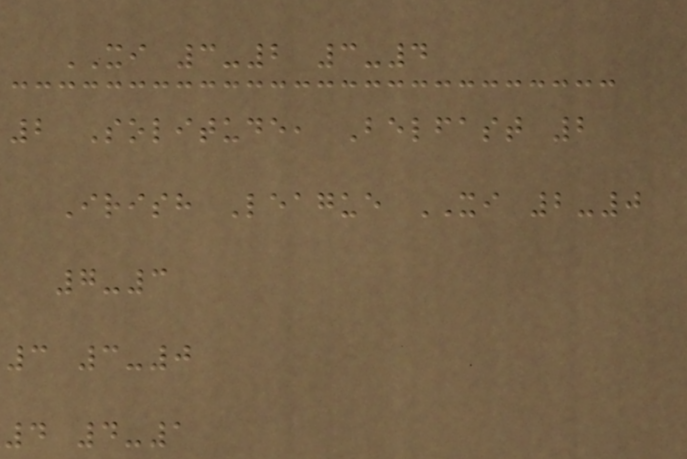XI 3-2 3-4
2 Solitude, Belfast 2
Irish League XI 2-0
7-3
3 3-0
4 4-1
